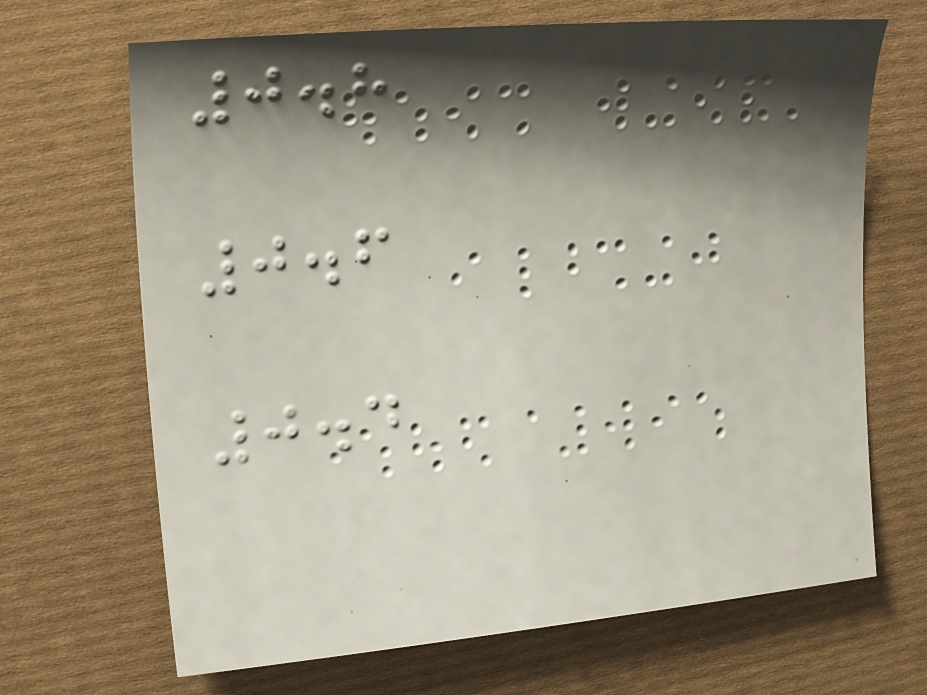0.8
0.6
0.4
